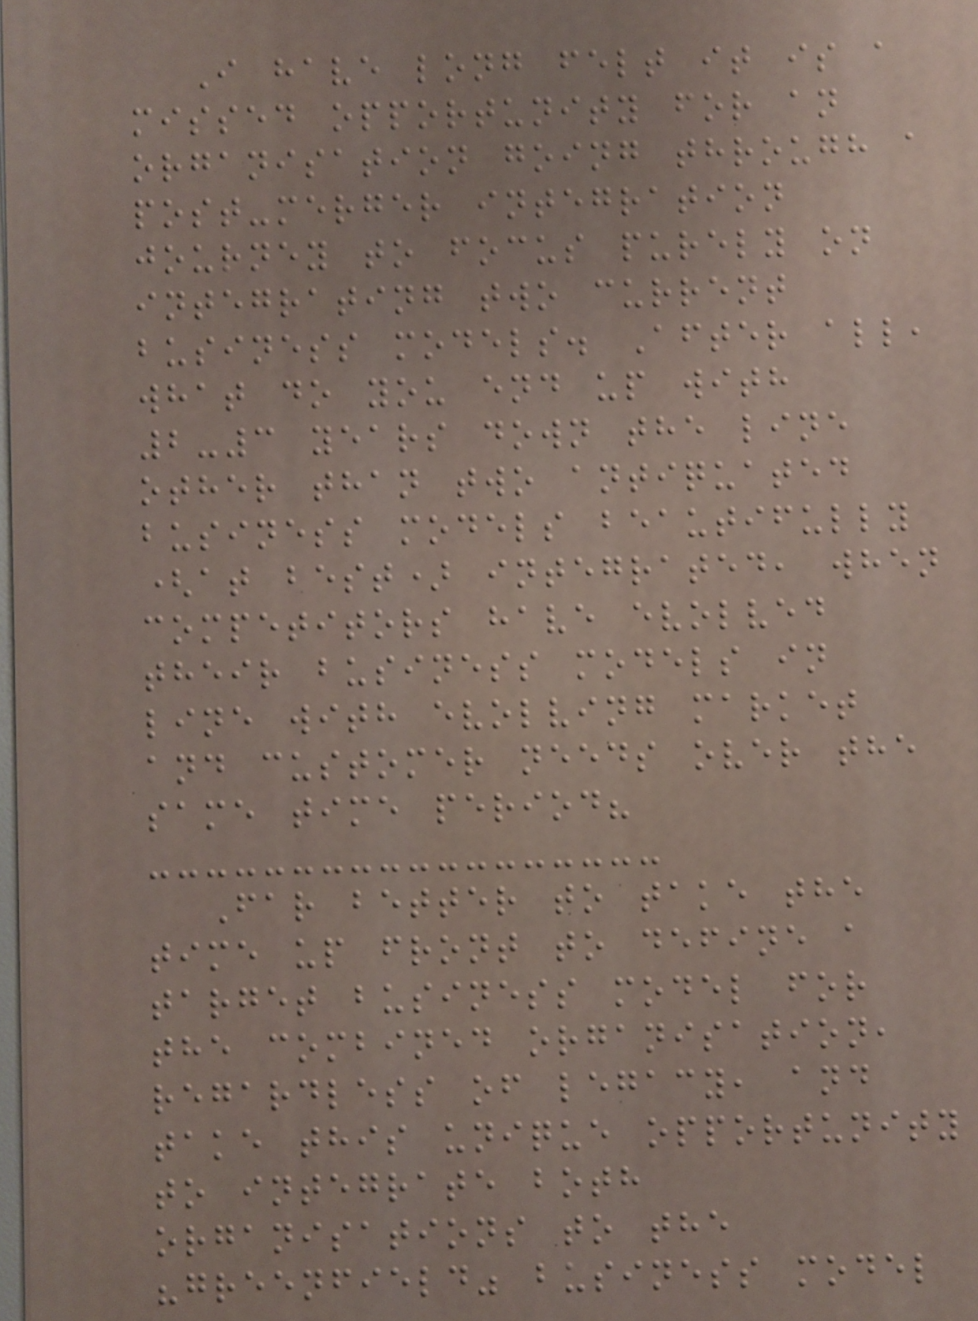I have long felt it is a
missed opportunity for an
organisation going through a
post-merger integration
journey to focus purely on
integrating two current
business models. After all,
what do you end up with
2-3 years down the line
other than two antiquated
business models beautifully
(at best) integrated, when
competitors have evolved
their business models in
line with evolving market
and customer needs over the
same time period?
Far better to take the
time up front to define a
target business model for
the combined organisation,
regardless of legacy, and
take this unique opportunity
to integrate both
organisations to the
"greenfield" business model
